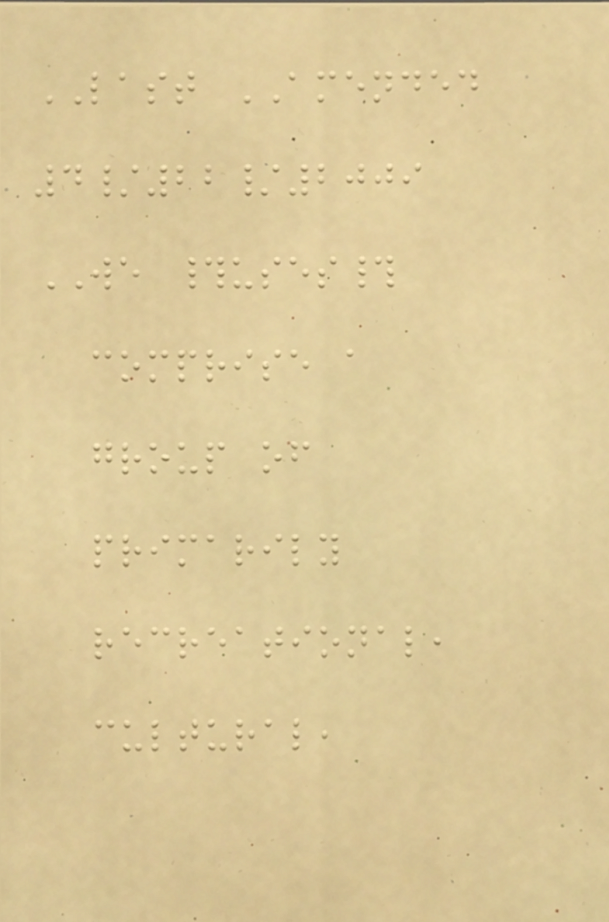LAST AMENDED
4/22/2009
WE #uses#
comprise a
group of
primarily
recreational,
cultural,
